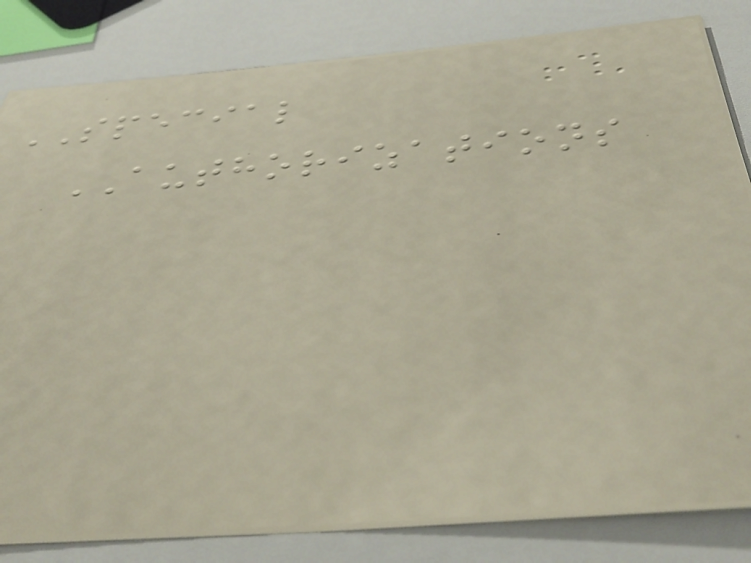SPECIAL
AUTHORIZATIONS
